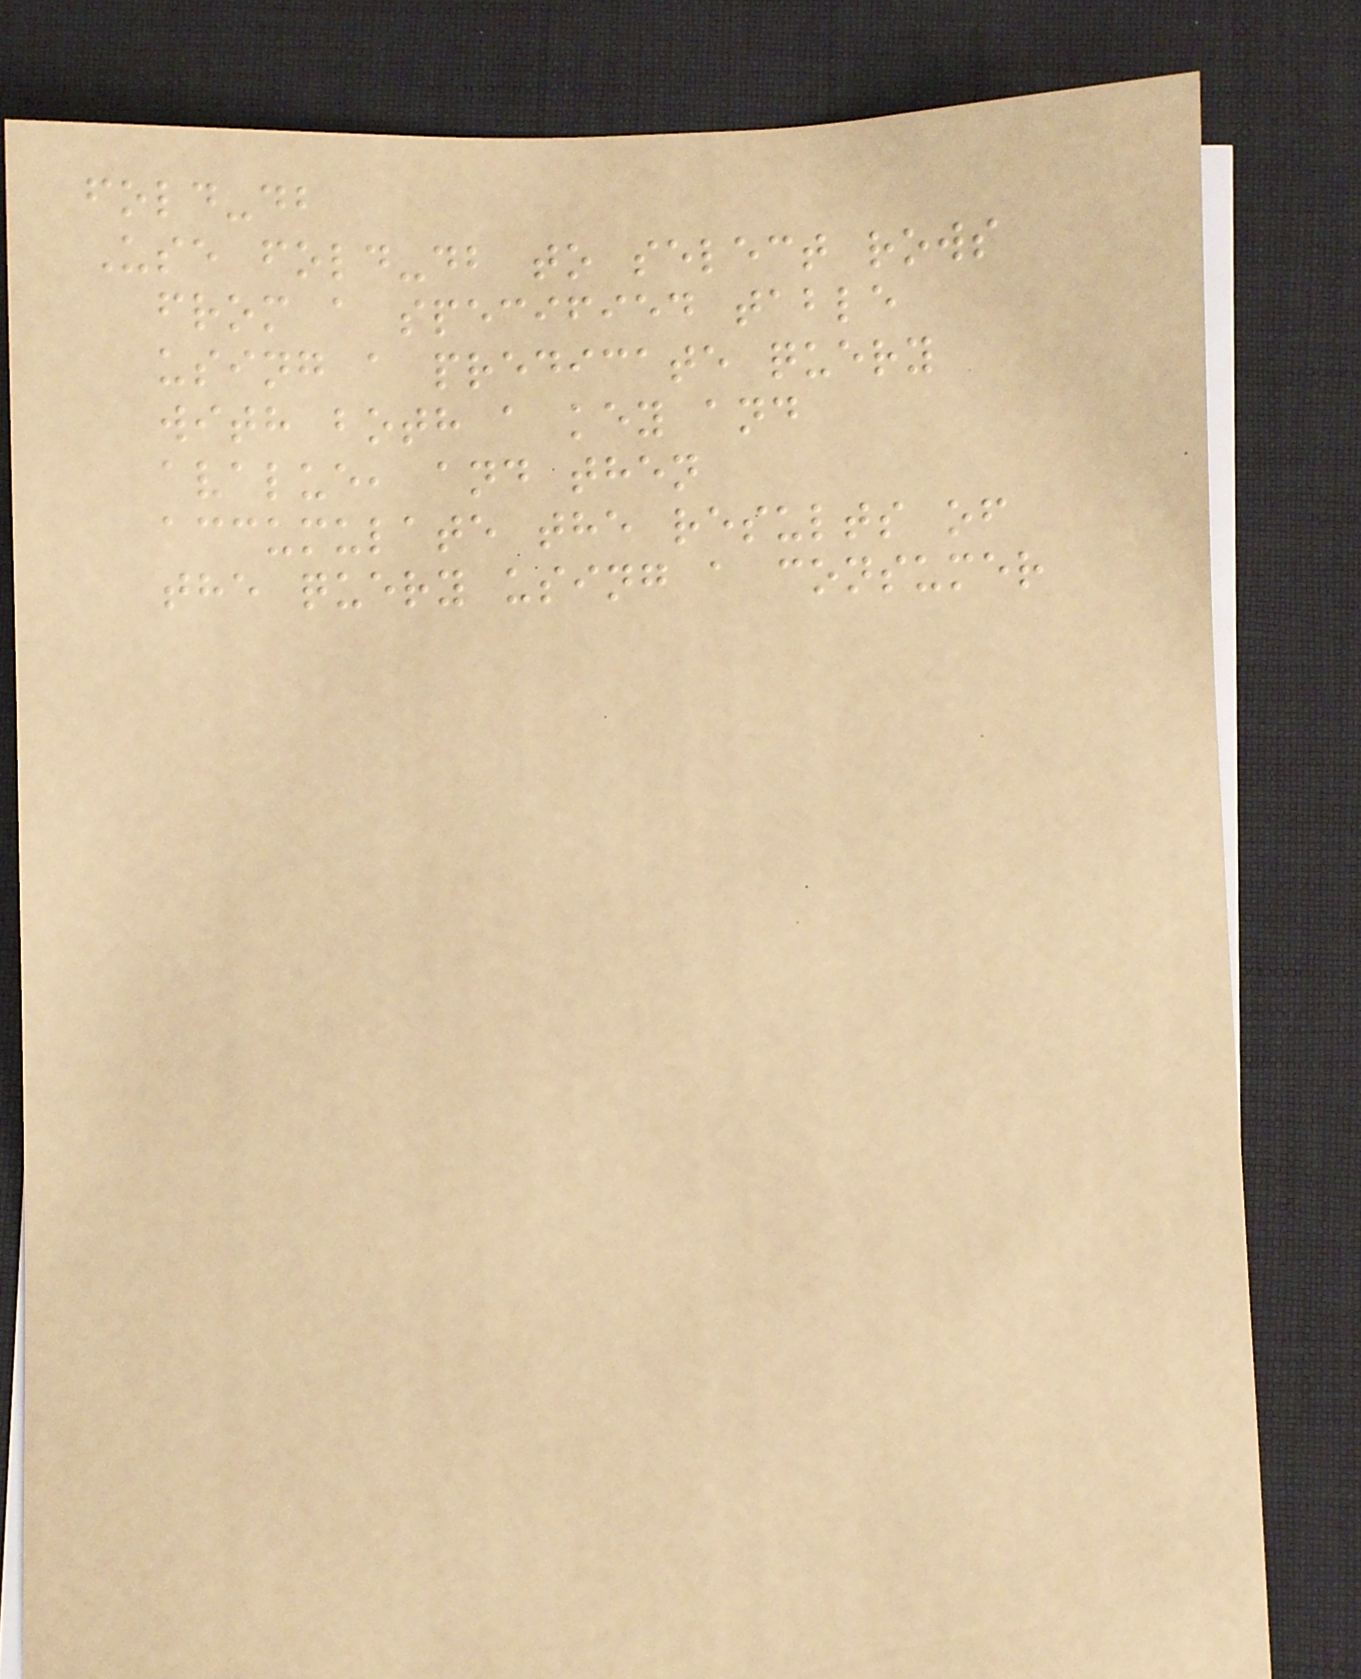fold-db
Use fold-db to select rows
from a specified table
using a predicate query
with both a key and
avalue, and then
accumulate the results of
the query using a consumer
